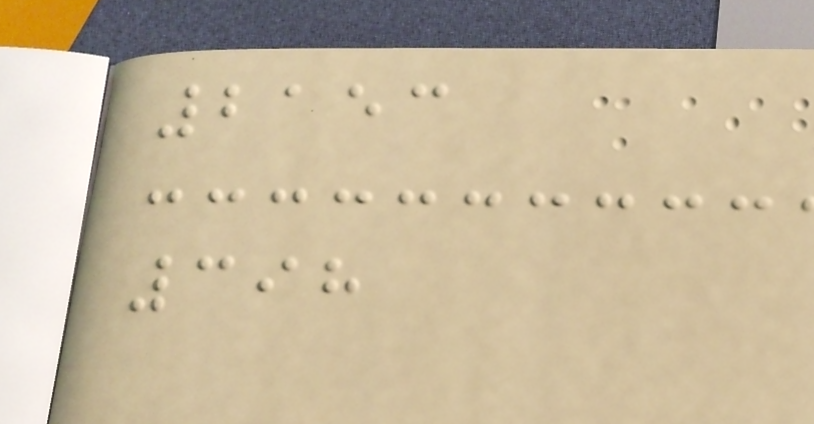2153
398
